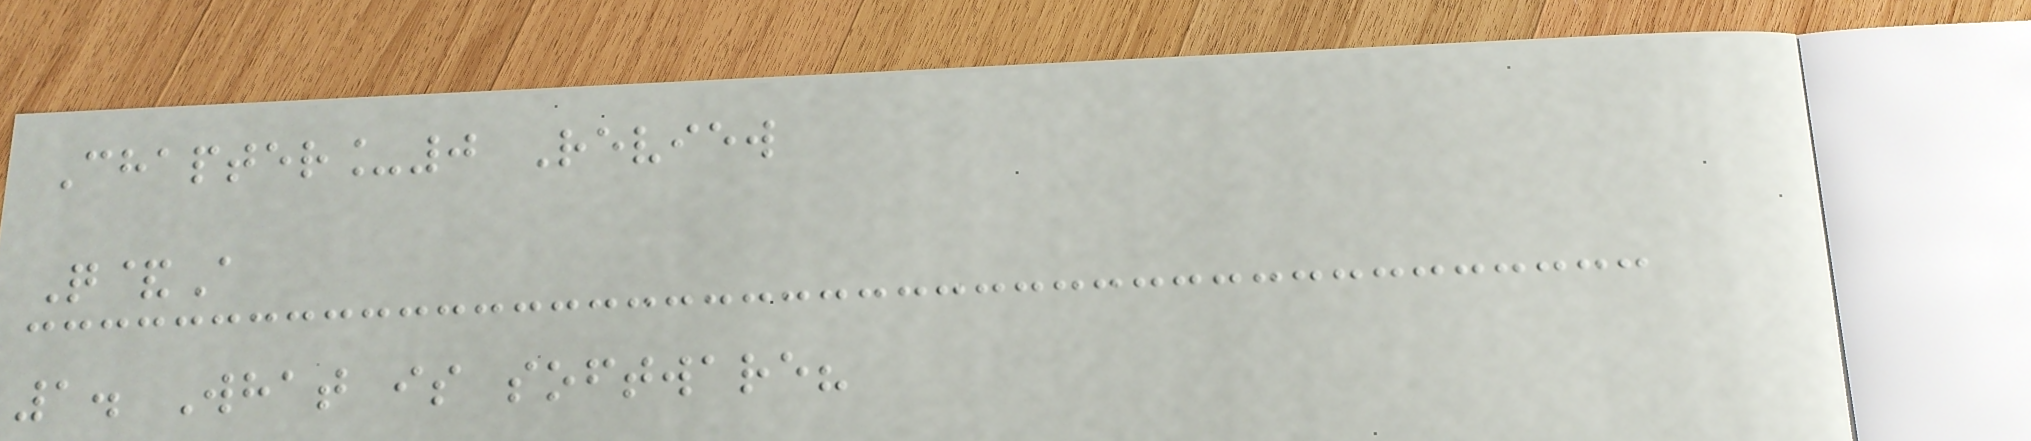Chapter_0 Review
Q&A
1. What is software?
